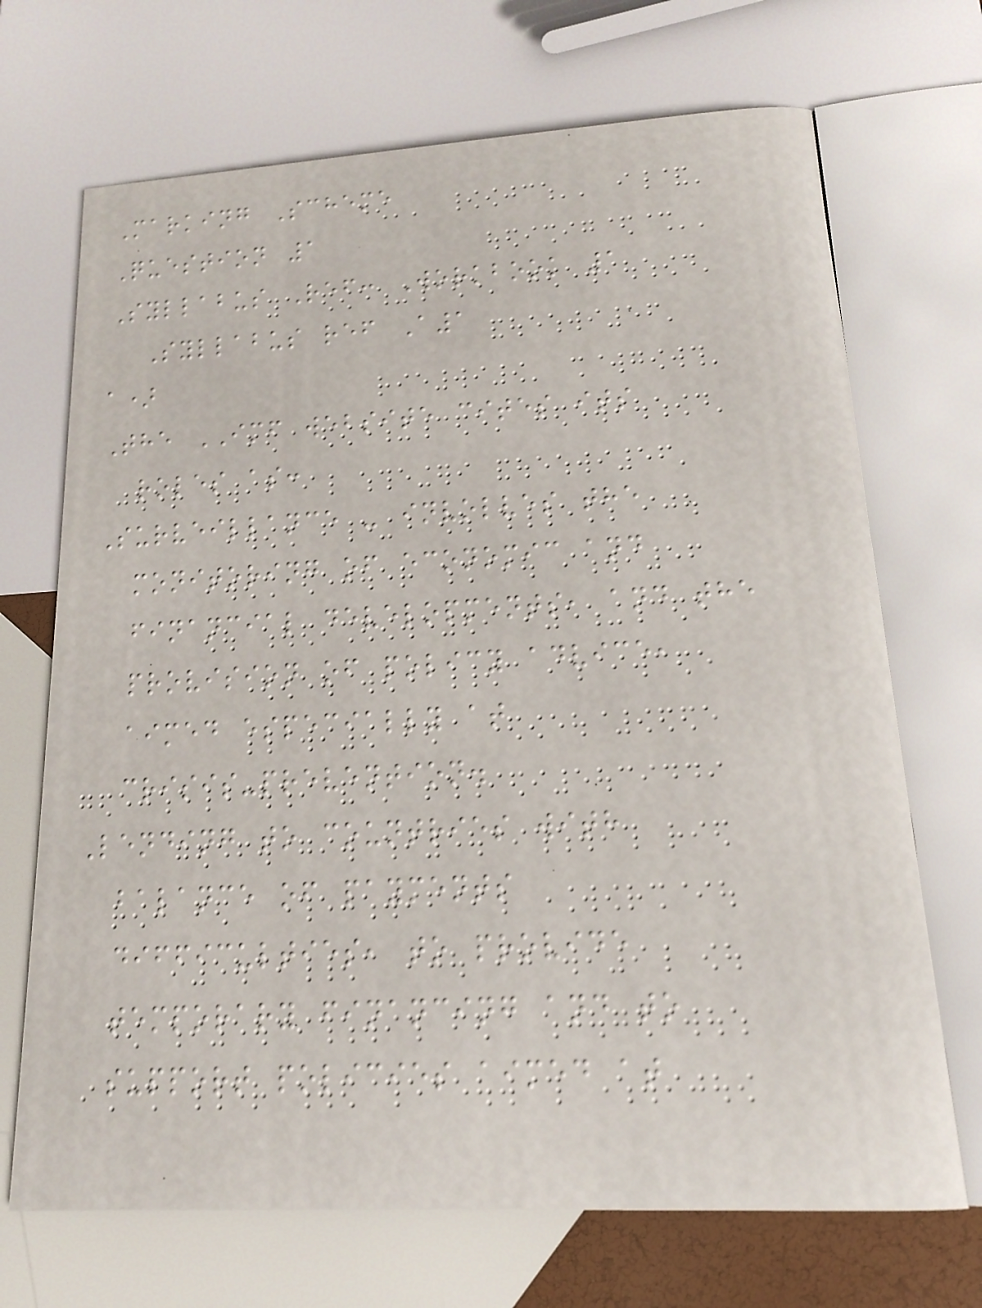Marking Scheme
Question 1
Syllabus Ref: Workbook 1
Syllabus ref A1
a)
The IMF website cites its
roles as:
Surveillance - involves the
monitoring of economic and
financial developments, and the
provision of policy advice,
aimed especially at
crisis-prevention.
Lending to countries with
balance of payments
difficulties, to provide
temporary financing and to
support policies aimed at
